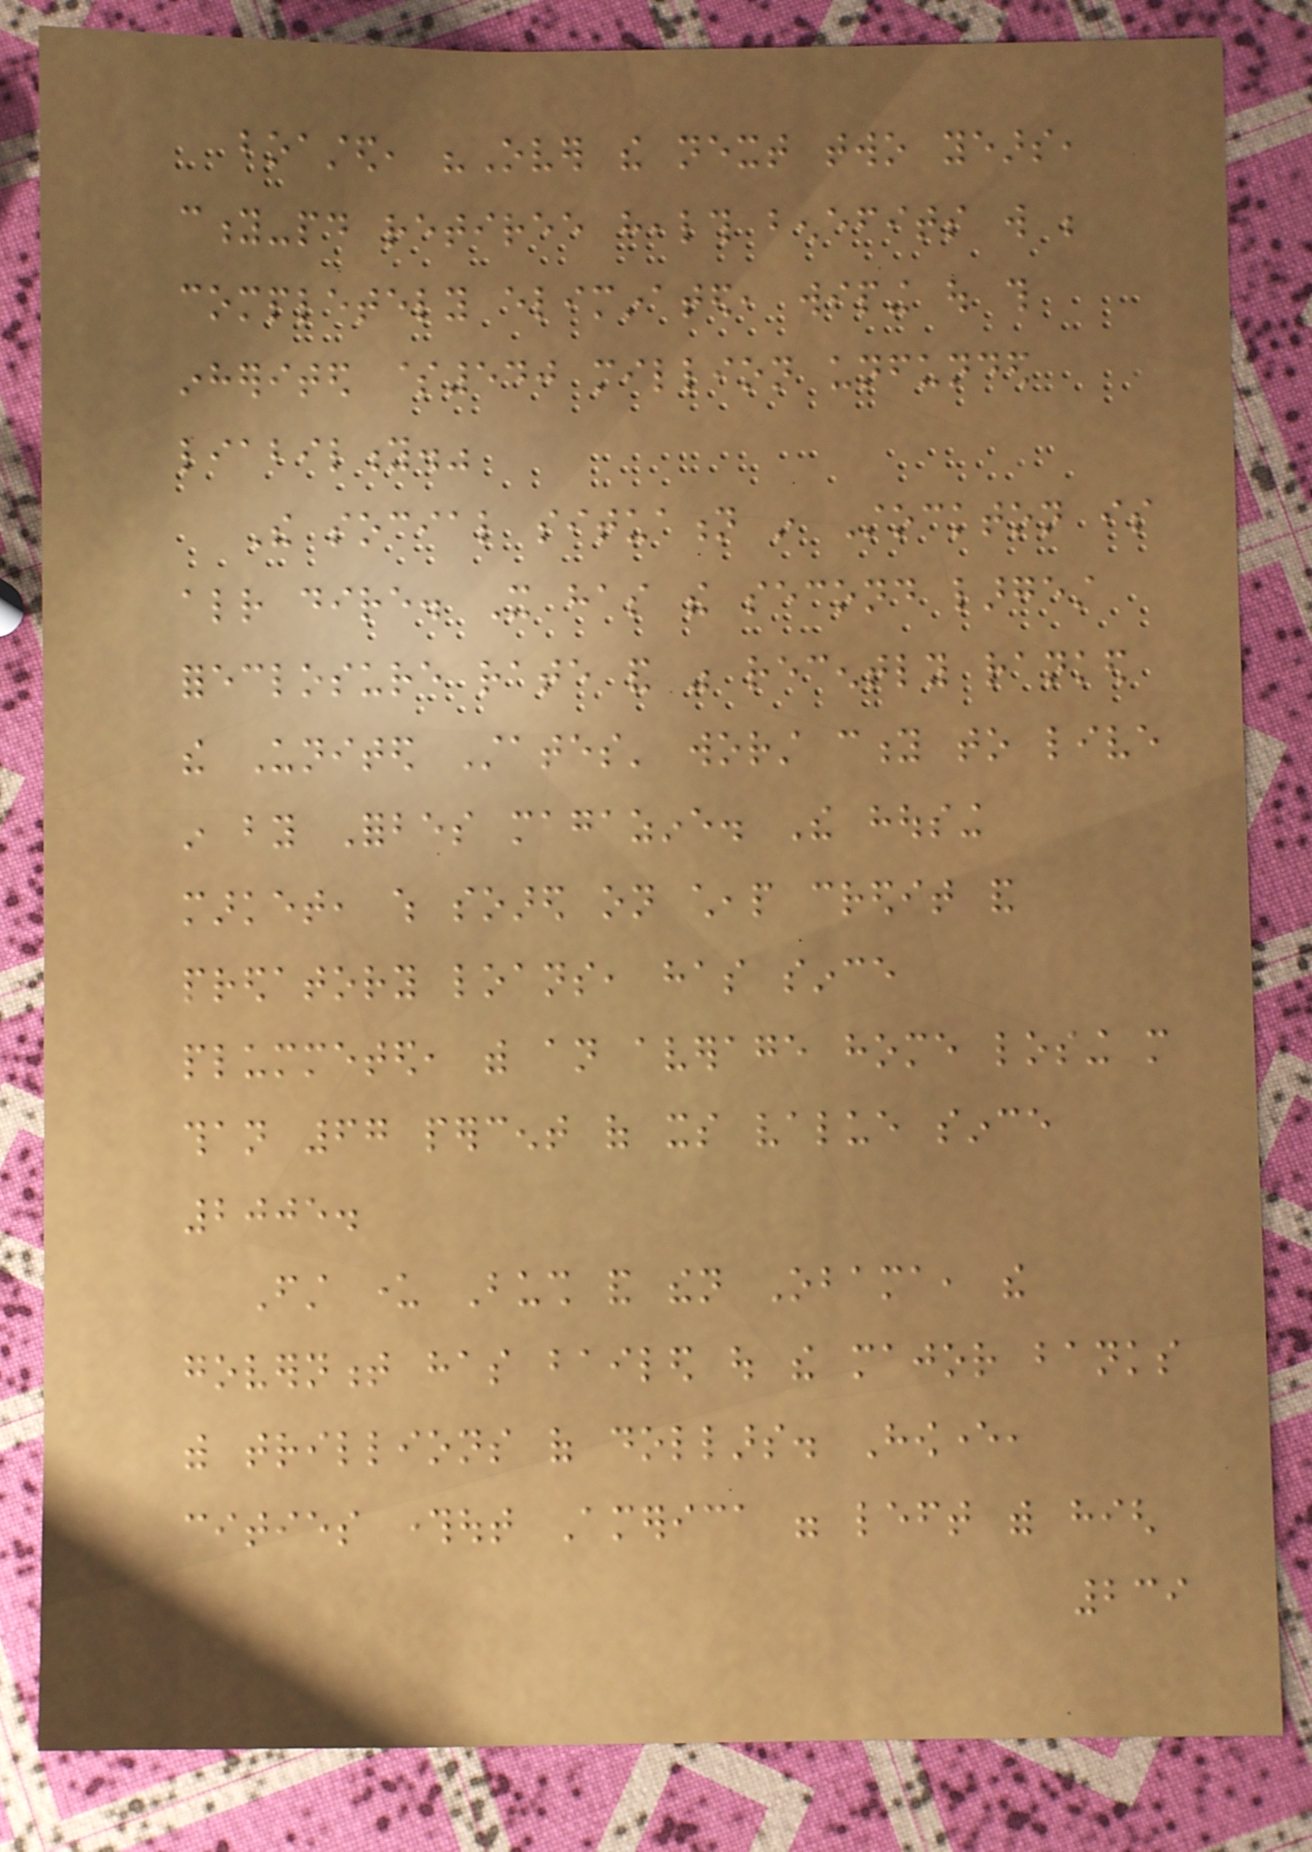boasted, "Over the next two years,
city-paid retiree health benefits will be
completely eliminated, wiping out this
inherited $540 million unfunded
liability."
The social situation in Stockton is
already dire. It has the second largest
foreclosure rate and was recently ranked
the United States' worst city to live
in by Forbes magazine. The housing
market, which soared on cheap credit and
predatory loans, has since
plummeted, with an average home losing more
than 67 percent of its value since
2005.
First under Bush and then Obama, the
government has bailed out the major banks
with trillions of dollars. However,
cities throughout America were left with high
239
